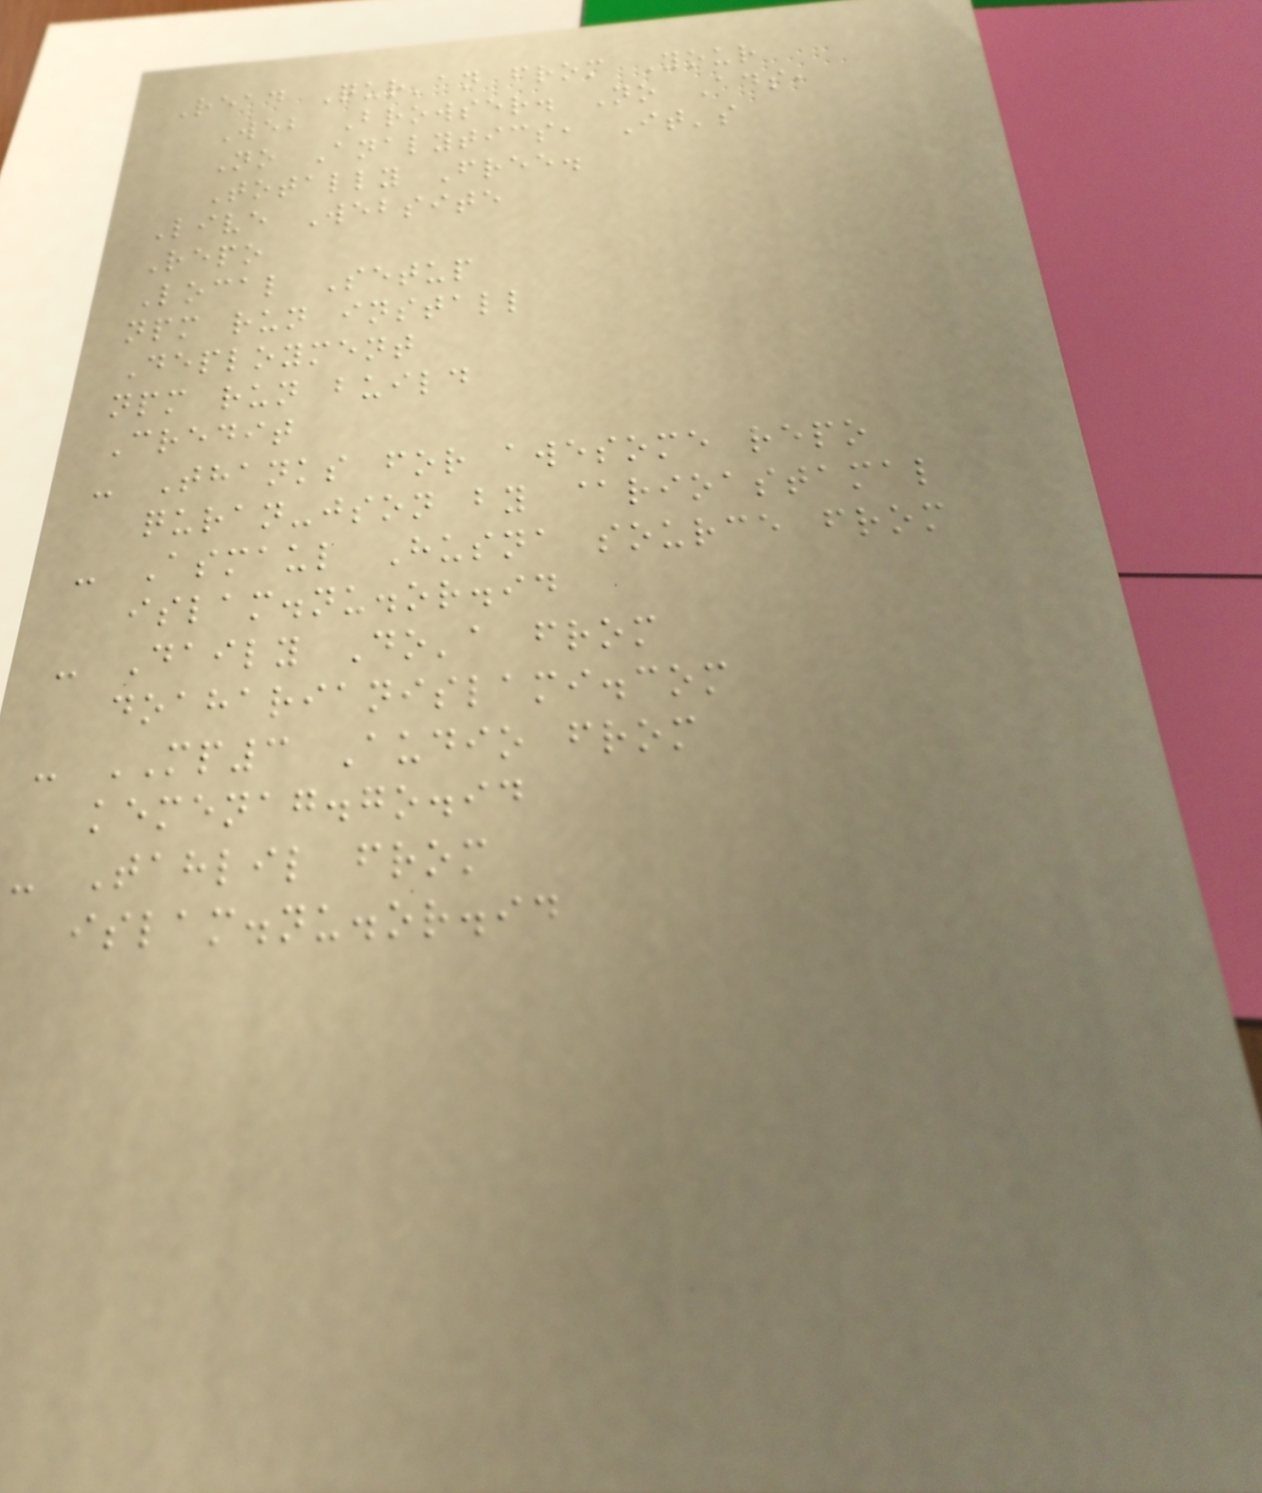Read Qur'an from Your
Web Browser. No Ads,
No Analytics, It's
Totally Free.
Live Website
Repo
Local Setup
npm run install
Deployment
npm run build
Credit
- Thanks for awesome repo
quran-json by @rioastamal
- Asmaul Husna source from
islam.nu.or.id
- Daily Do'a from
doaharianislami.com
- MP3 Audio from
kemenag.go.id
- Tahlil from
islam.nu.or.id
